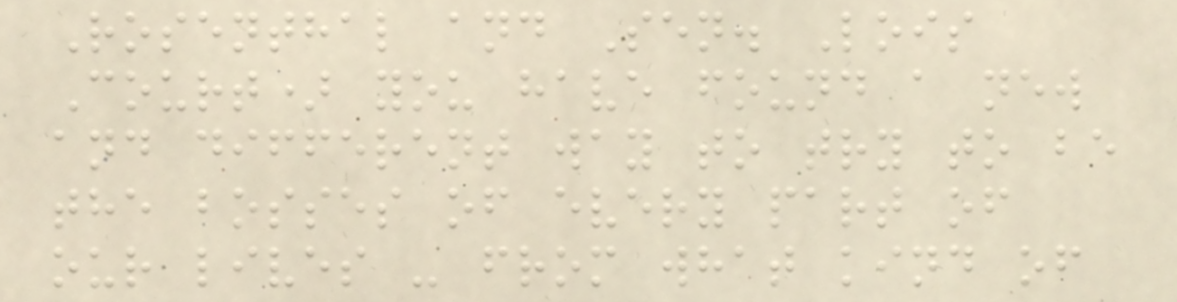Rosenthal and Sen. Lois
Court) you have found a new
and different way to try to be
the bosses of every part of
our lives - from what kind of
